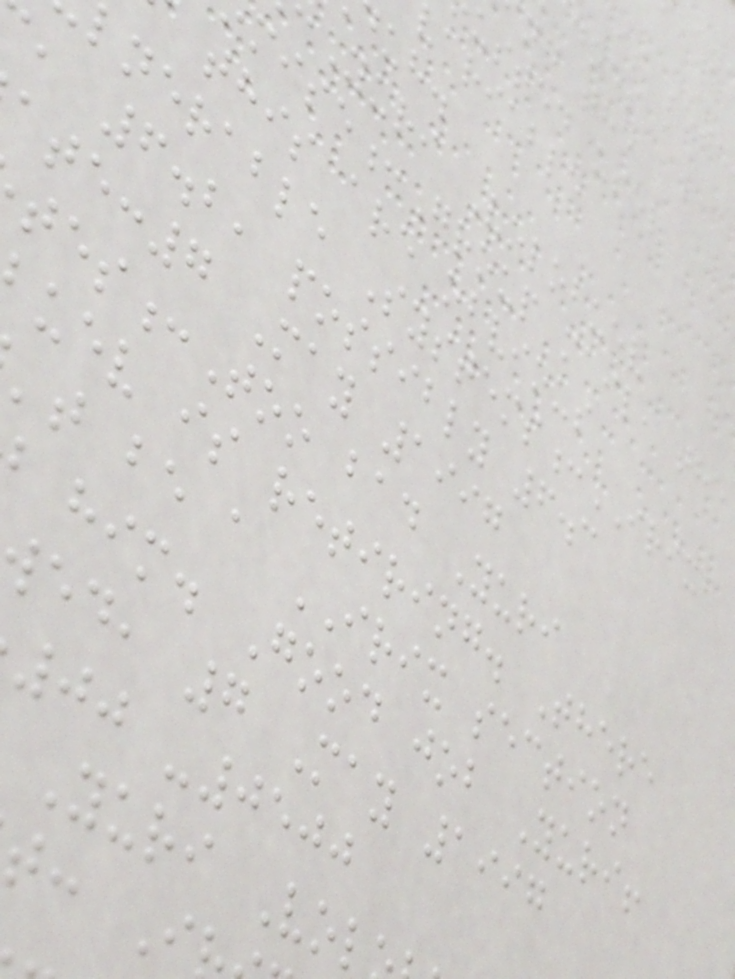ng the
usted user
variable
Yuri Volobuev
mise:Group mail, the
this are obvious
lnerable Systems:IRIX,
, 6.2, possibly 6.3
ate:7 May 1997
tes:Too bad Yuri
uev is retiring. There
't be a IRIX section
him. Good job Yuri!
ed, 7 May 1997
00 -0500
Yuri Vol
